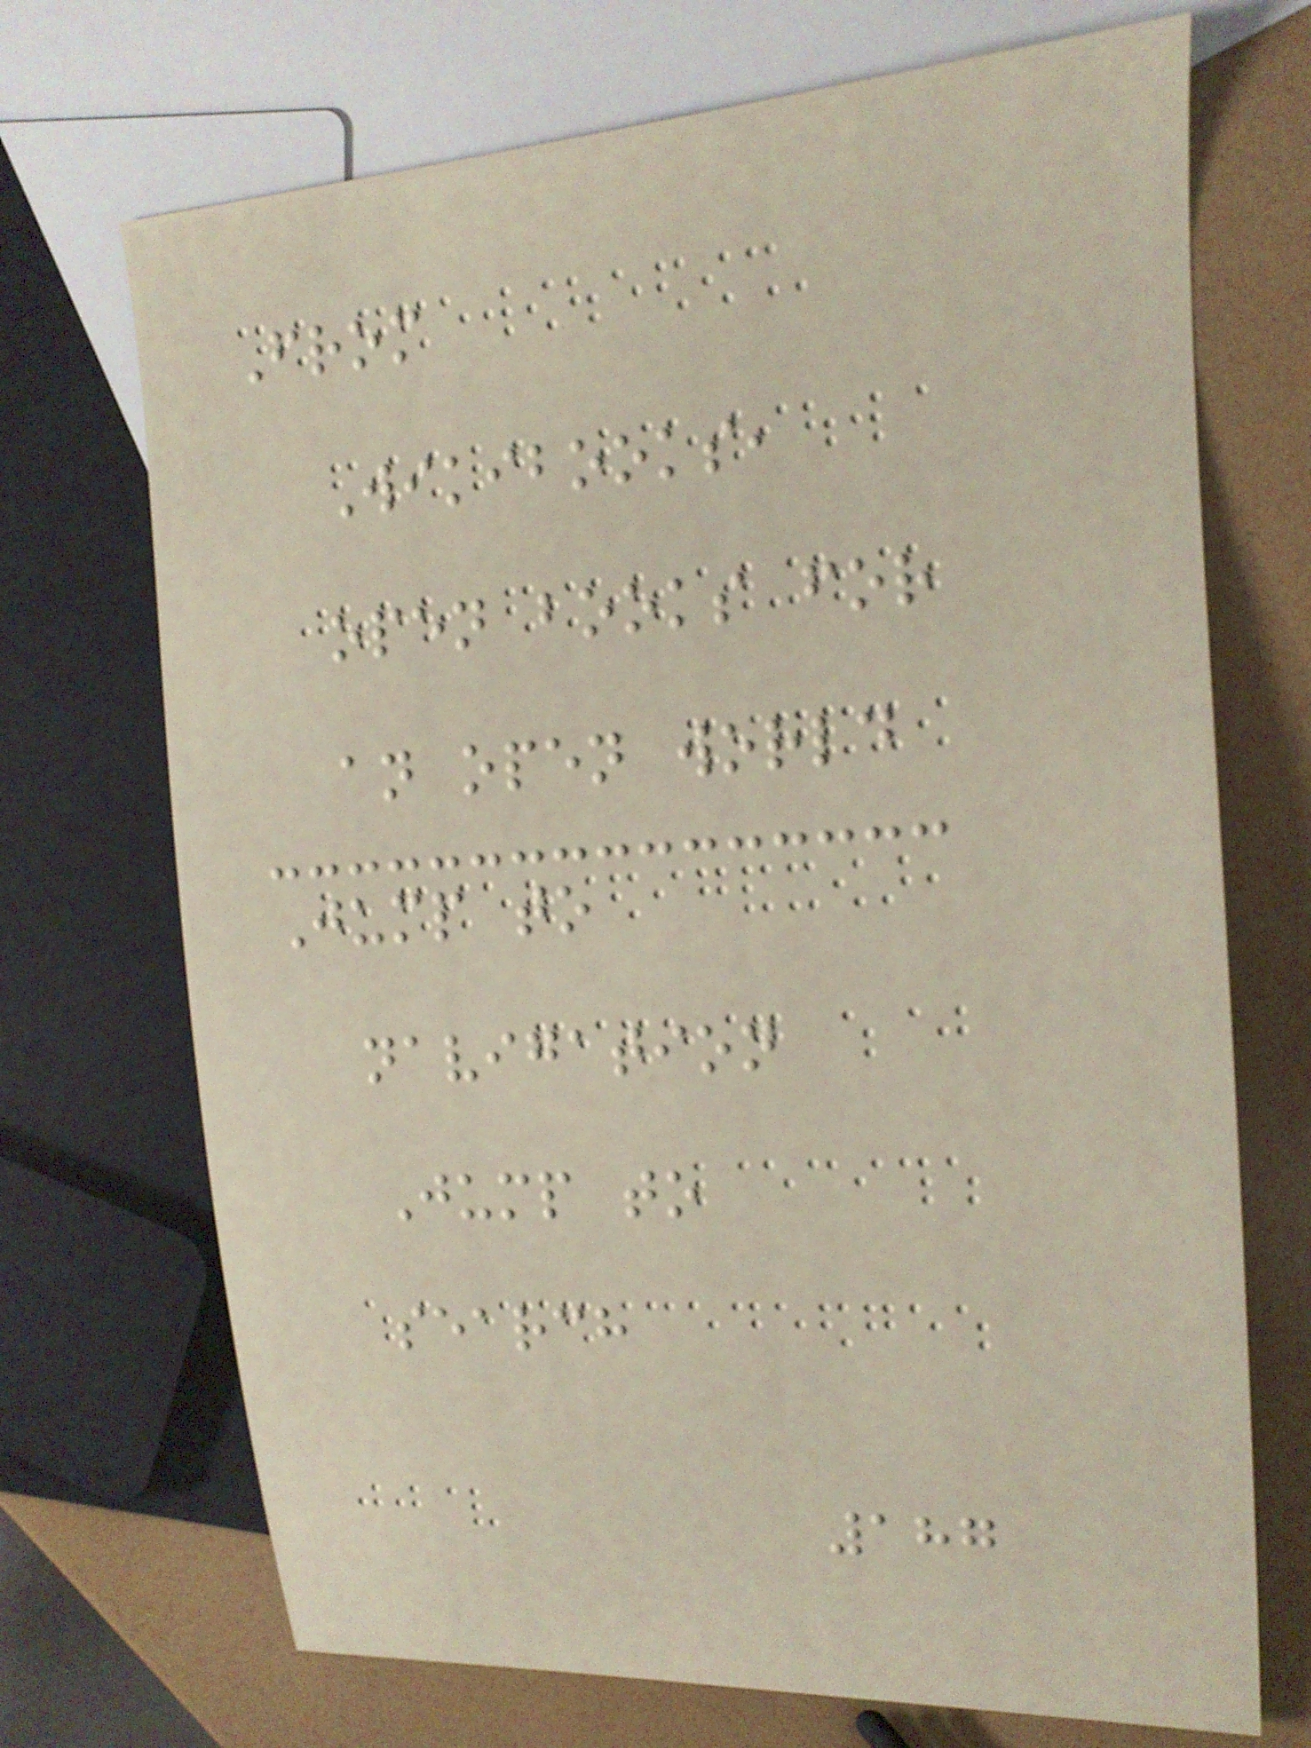From
Wikibooks,
open books for
an open world
Jump to
navigation
Jump to
search
187
